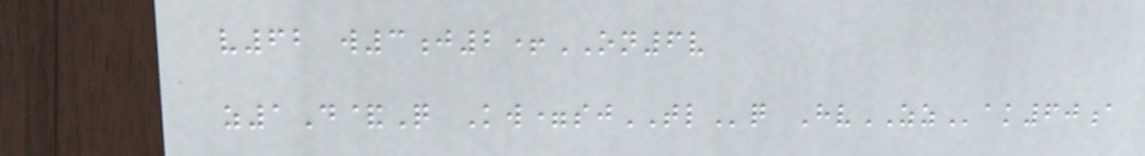v62 w3j2+ON6v
z1D&Q Kw=sjTLq HvZZak60a
